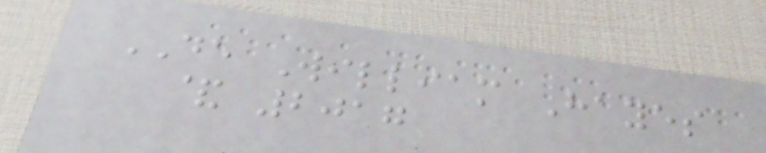DE William Hayes
& 2017
